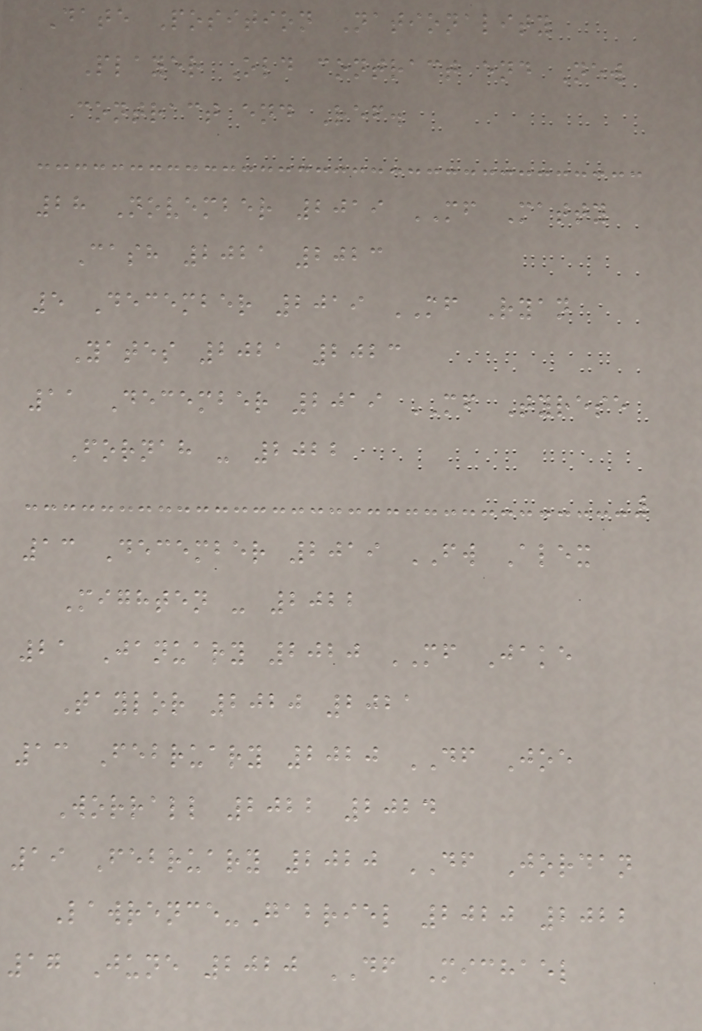Date Position Nationality
Player Old contract end New
contract end Ref.
28 November 2019 MF Matty
Cash 2021 2023
5 December 2019 MF Ryan
Yates 2021 2023
11 December 2019 MF Tyrese
Fornah - 2022
13 December 2019 FW Alex
Mighten - 2022
21 January 2020 MF Jake
Taylor 2020 2021
13 February 2020 DF Joe
Worrall 2022 2024
19 February 2020 DF Jordan
Lawrence-Gabriel 2020 2022
17 June 2020 DF Michael
